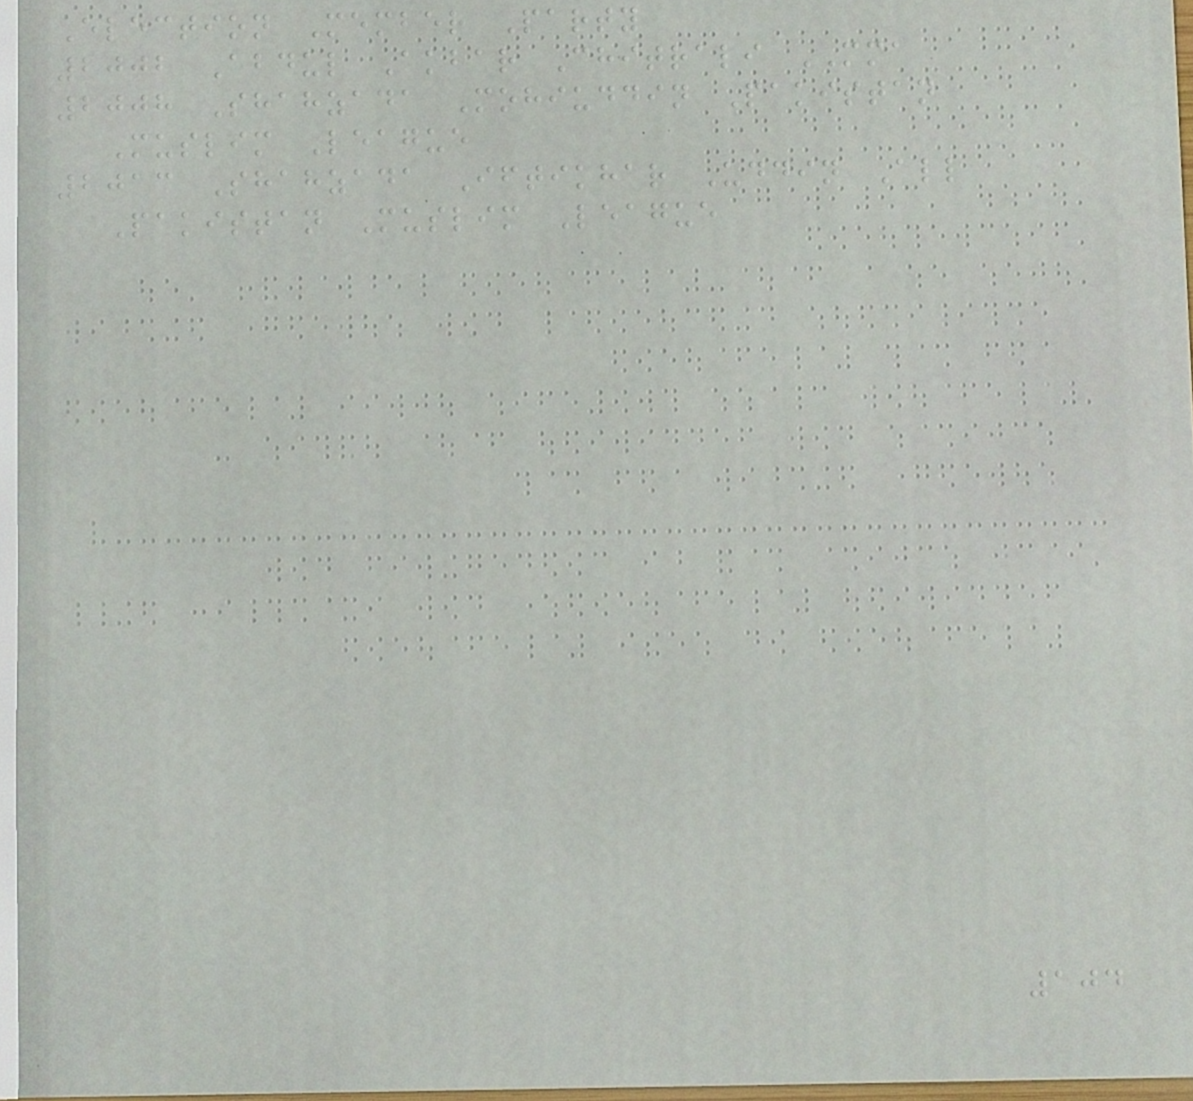Election Member Party
2002 Abdul Akbar Chitrali MMA
2008 Shahzada Mohiuddin Pakistan
Muslim League
2013 Shahzada Iftikhar Uddin All
Pakistan Muslim League
104
